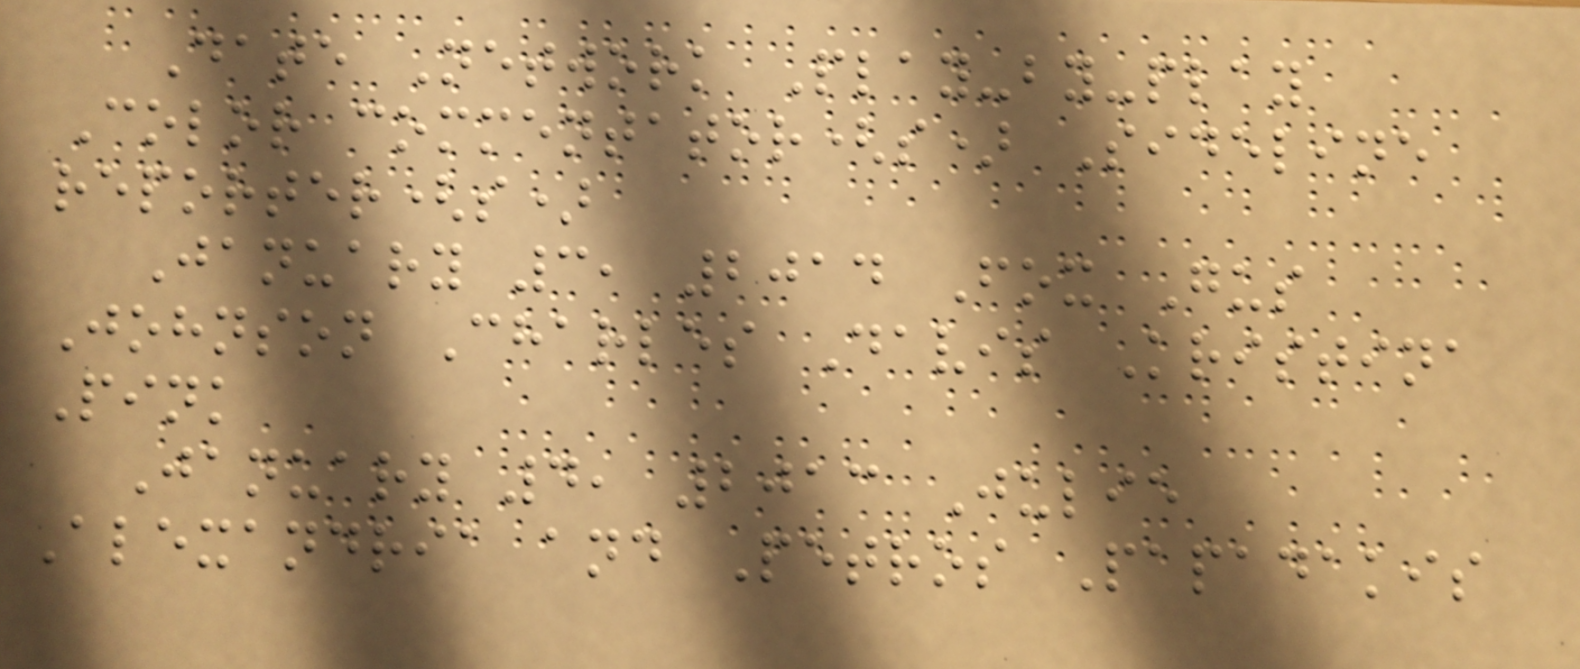Date Network Play-by-play
Color commentator(s) Sideline
reporter(s)
January 3, 2014 Fox Gus
Johnson Charles Davis Kristina
Pink
January 4, 2013 Julie
Alexandria and Petros Papadakis
